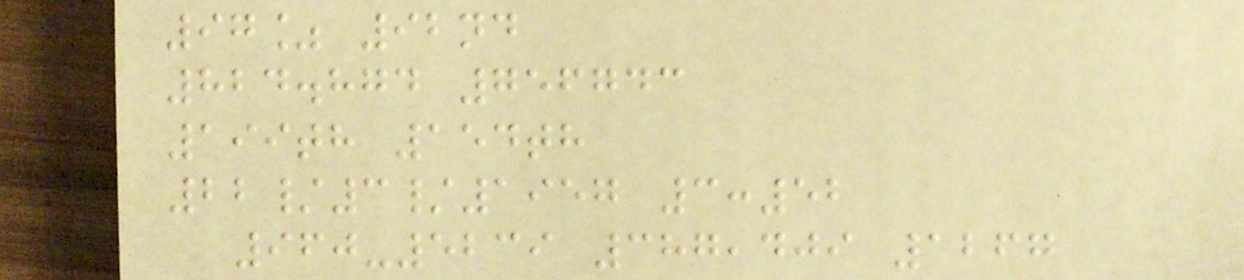97% 92nd
824.874 756743
199th 154th
22/3/1957 3:52
960-5239 387,409 1267
